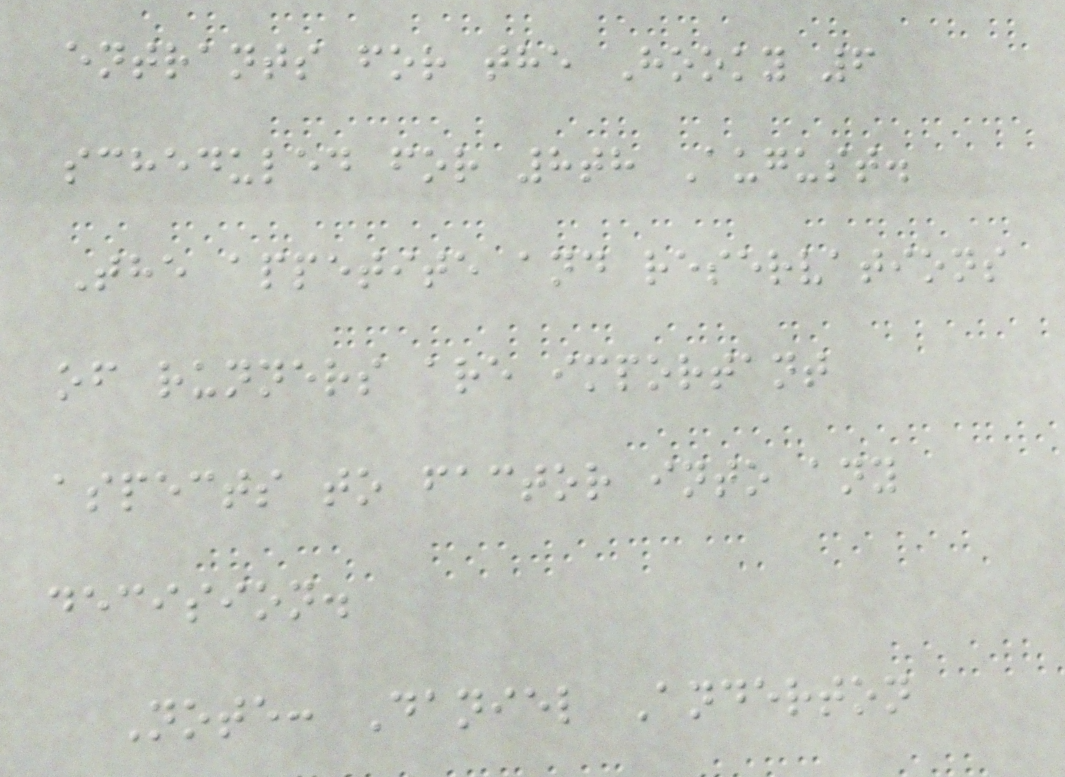entrants for the Hooky 6
scheduled for 8th August.
The appetite and reservations
of runners are important
aspects to factor into any
decision.
Note: Daniel Anderton
